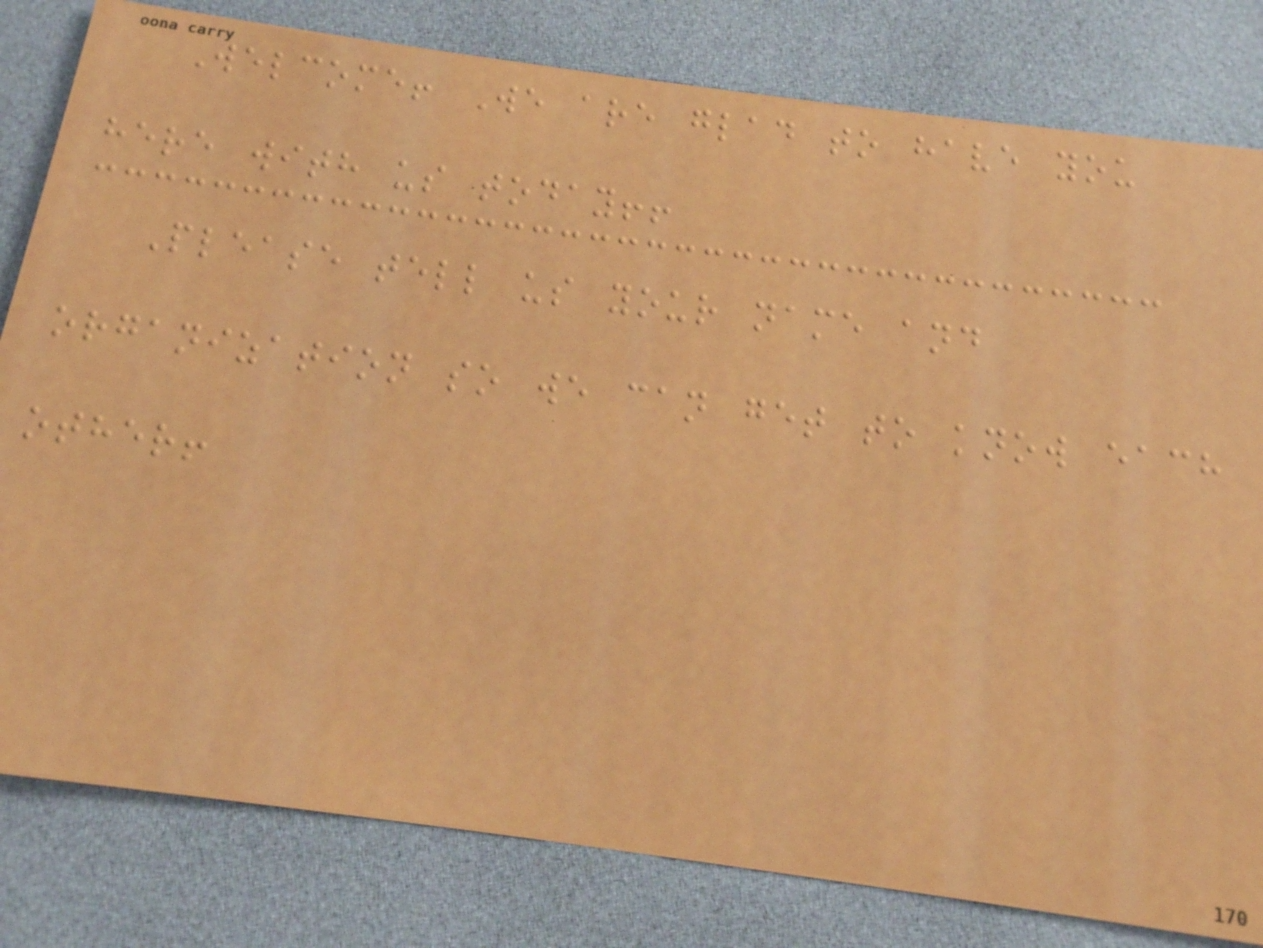Welcome! We are glad to have you
here with us today!!
Please tell us your name and
organization so we can get to know each
other!
